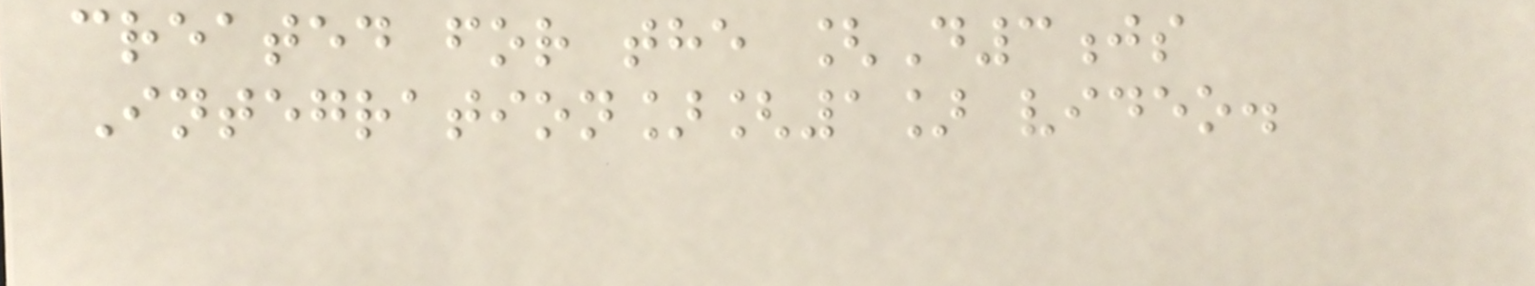created for the [D3js
Integration][1] video.
